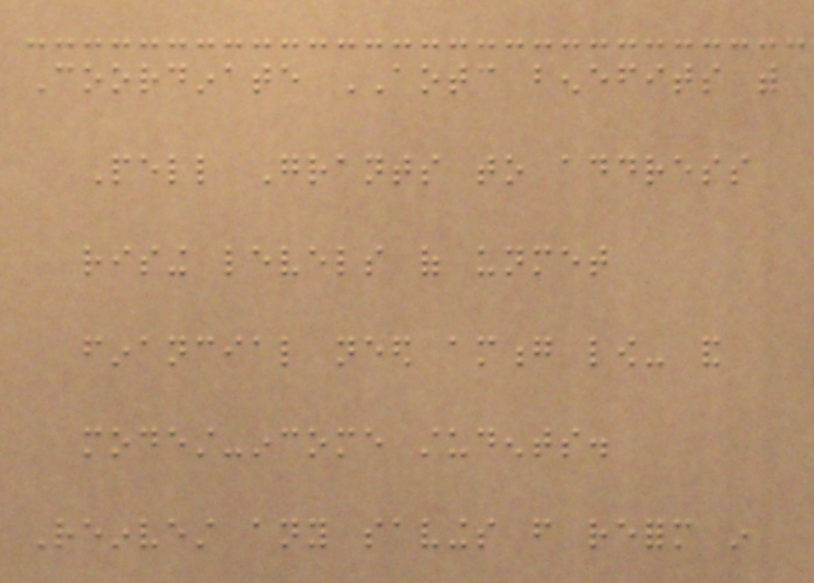Coordinate AOTC benefits with
Pell Grants to address
rising levels of unmet
financial need among low- and
modest-income students.
Reinvest any savings from reform in
